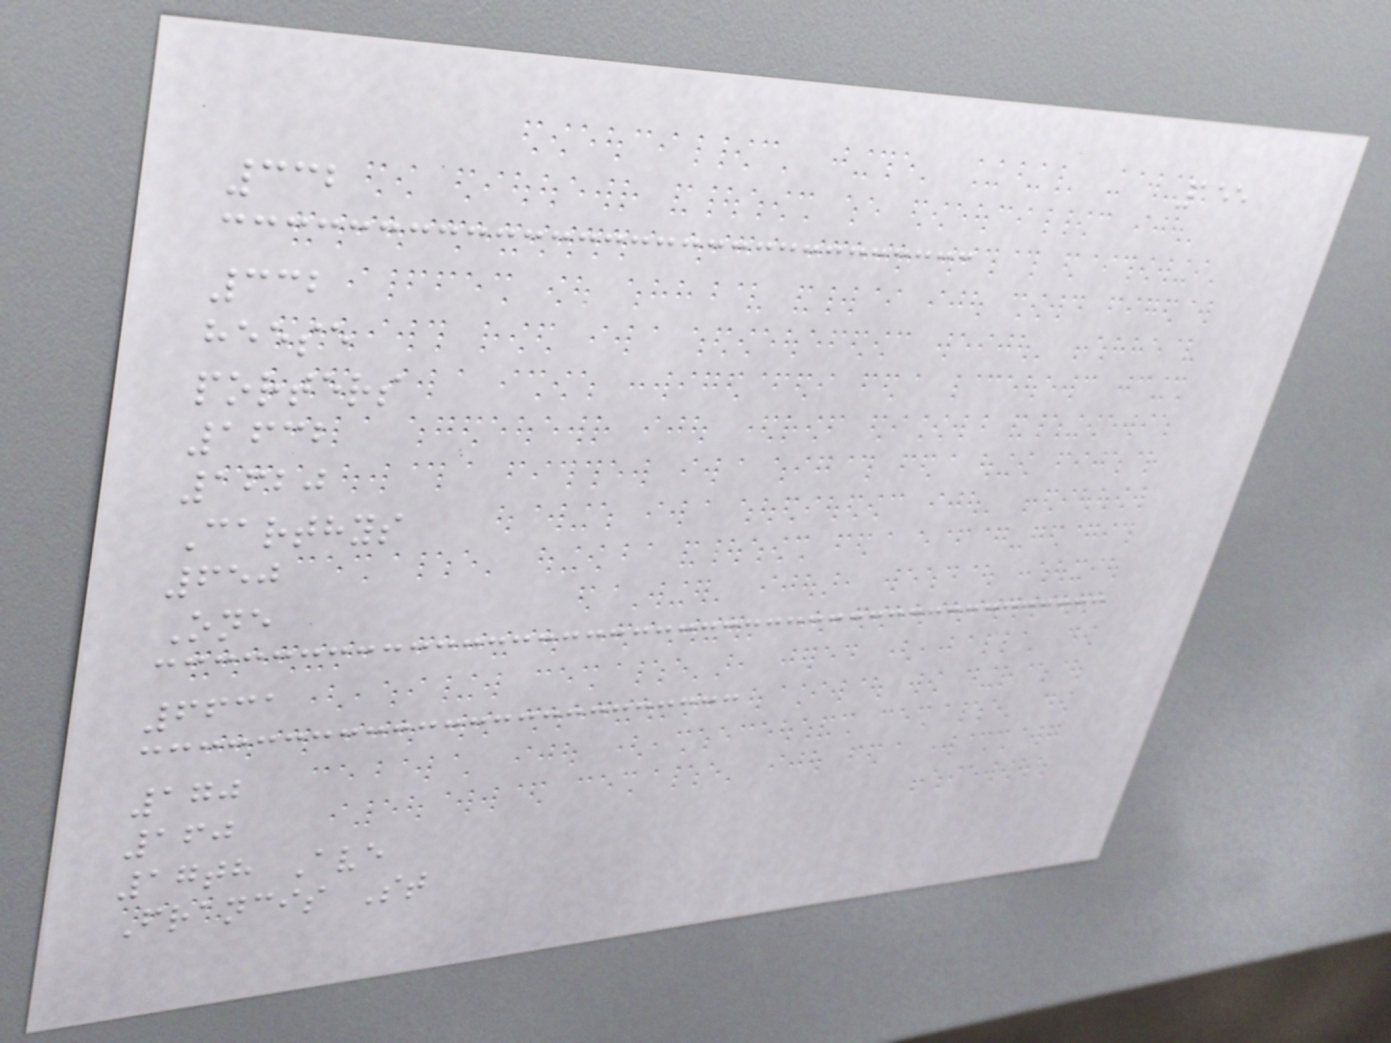155
332
332
heese
porters
1632
1620
Carthys
650
One
6631
170
160
17th Ave
Francis St
